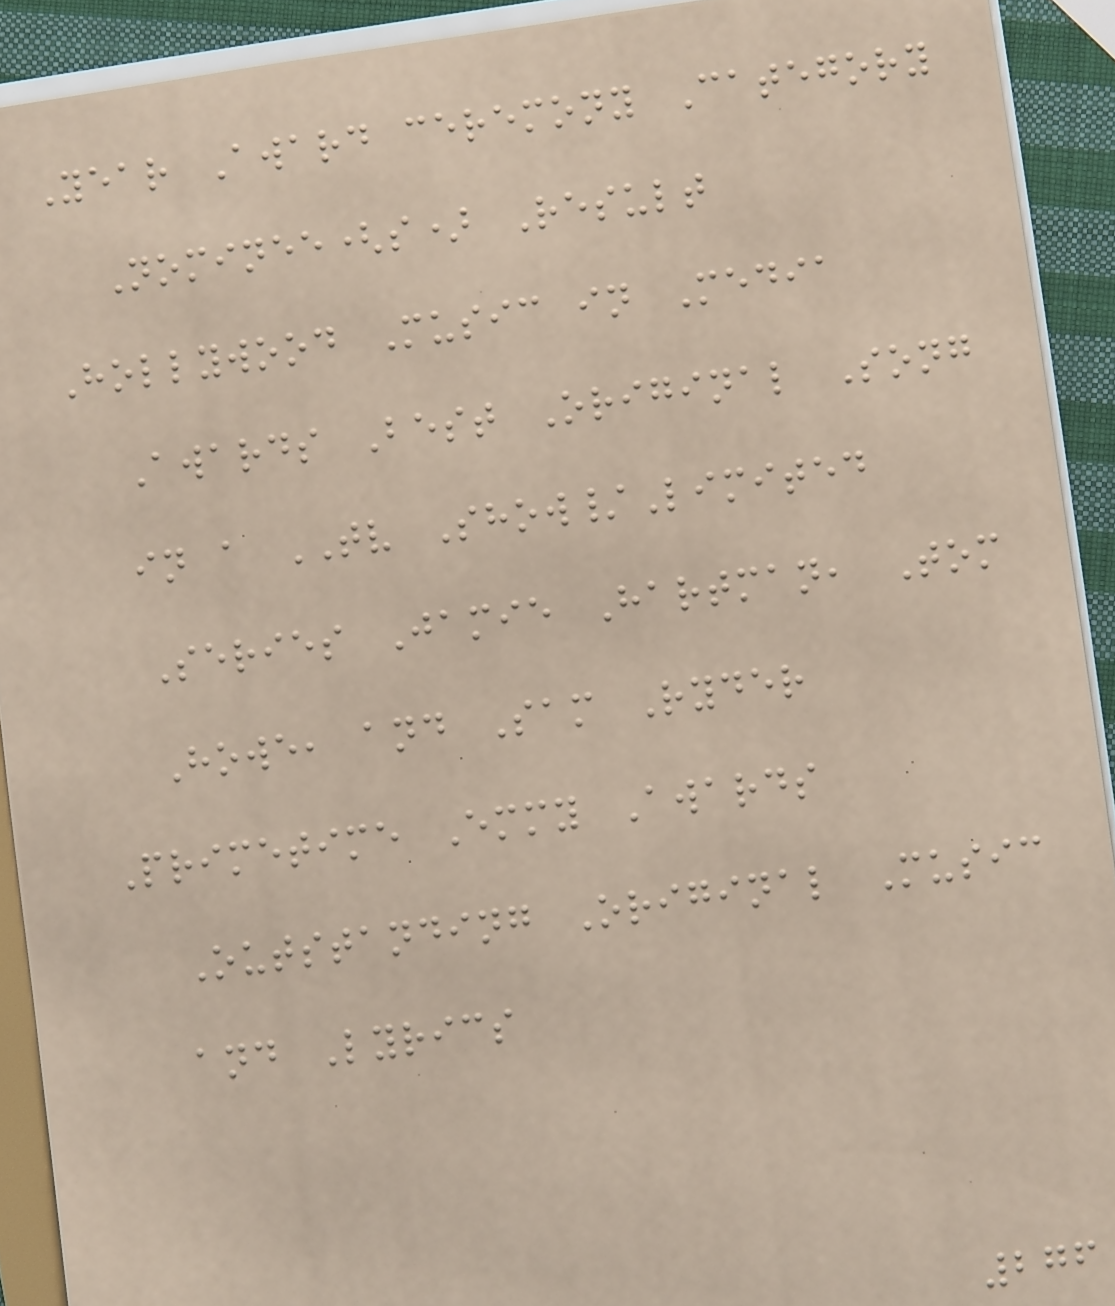Year Award ceremony Category
Nominee(s) Result
Hollywood Music in Media
Awards Best Original Song
in a TV Show/Limited
Series Jamie Hartman, Tom
Howe, and Sam Ryder
Primetime Emmy Awards
Outstanding Original Music
and Lyrics
276
